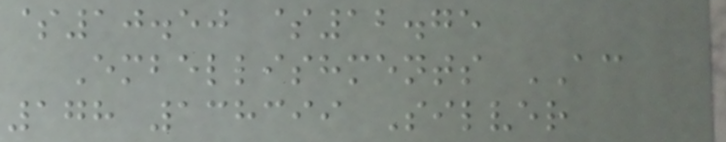$10.50 $12.75
Embellishments AC
178 138399 Silver
